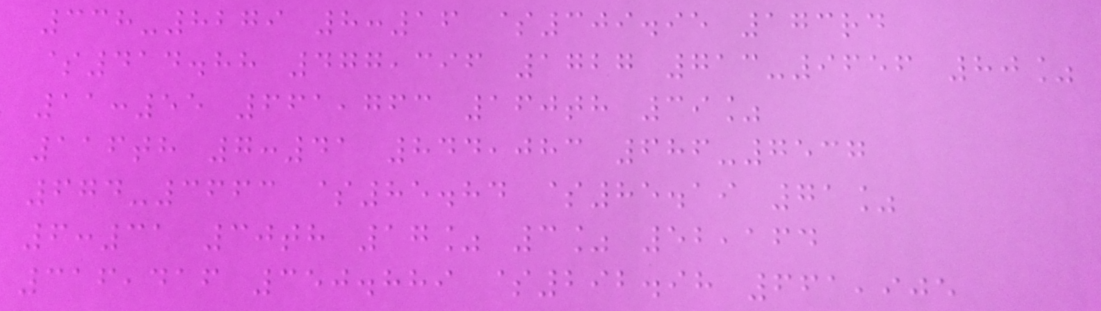338-8279 8:16 $309.95 173rd
$414.88 477,396 1727 713-9656 80%
11:55 661,763 160th 39%
116th 7:41 844,083 686-7537
674-3663 $85.84 $85.19 71%
6:31 30th 17% 3% 52,164
316,416 350.889 $292.98 661,905
